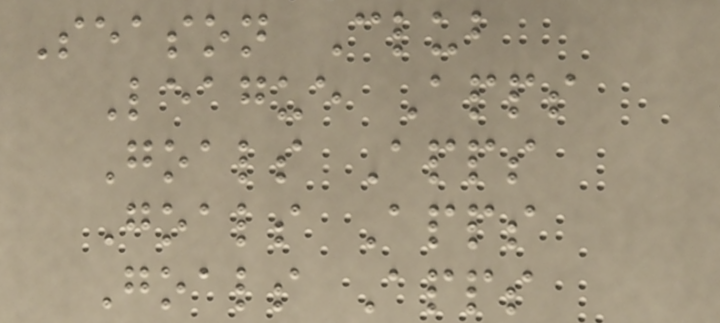Season Club
League Apps
Goals Apps
Goals Apps
Goals Apps
